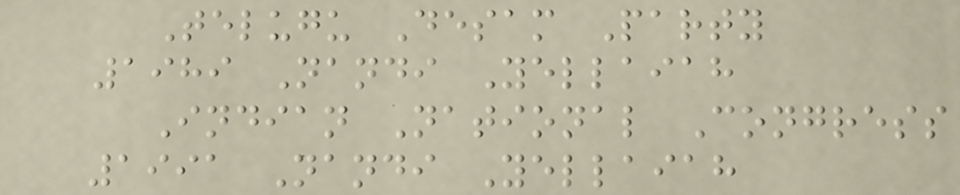Telugu Desam Party
1989 Nandi Yellaiah
Indian National Congress
1991 Nandi Yellaiah
